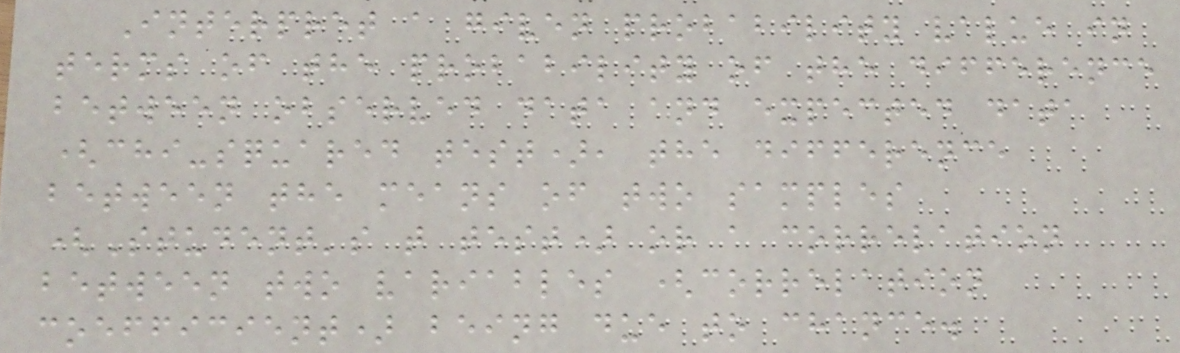Interpret a given probability value in
terms of the probability of the difference
between observed data and expected data
(chi-squared test), the difference
between the means of two samples
(Student's t test) or a correlation
between two variables (correlation
coefficient) being due to chance.
